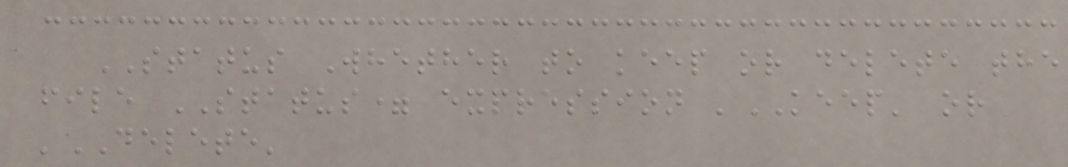STATUS Whether to keep or delete the
file STATUS= expression 'KEEP' or
'DELETE'
